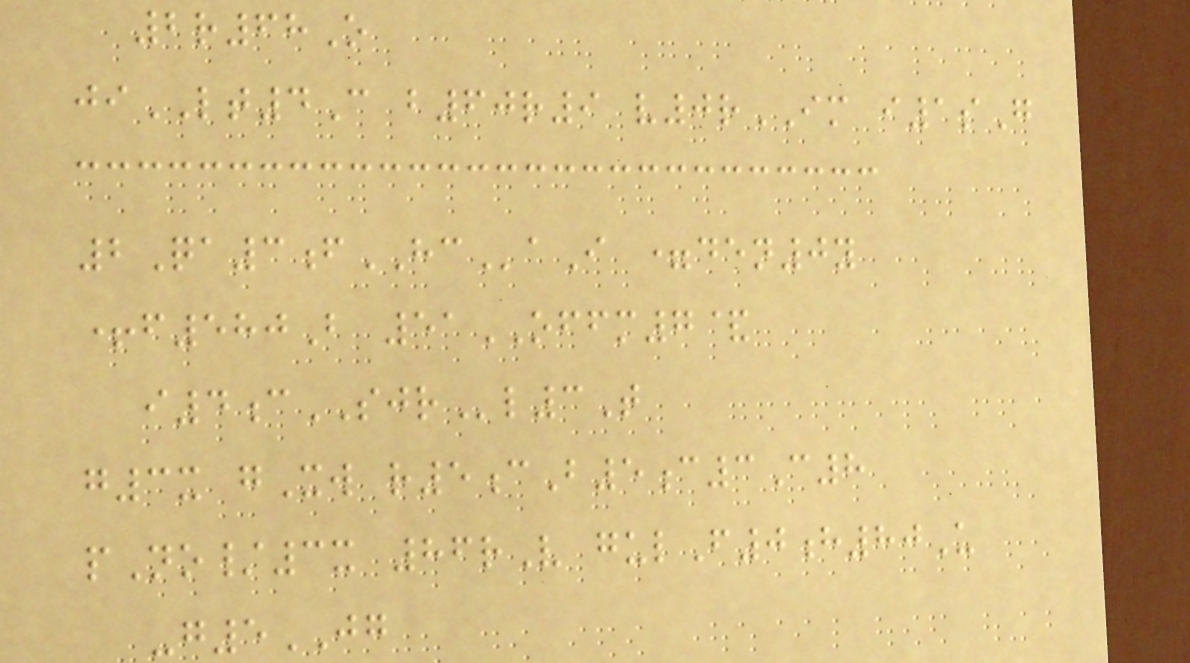2r68O
jiLT4C b60r9 v0rIM i1sG
2Qa3fHCaI =den0y
+f580B 51OFFM7&
i4cSJRl3T
g3x gXw r5cB5c3C8
pNo/3x 86rV gulF0h80U
-g5JG
